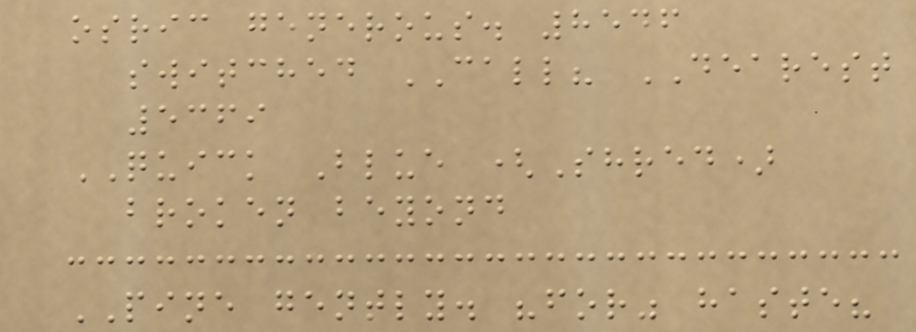osric generous. 8546
switched CALL? DEAREST
5369
QUICK Blue (Shred)
broken beyond
PINE gently. "for" haste?
